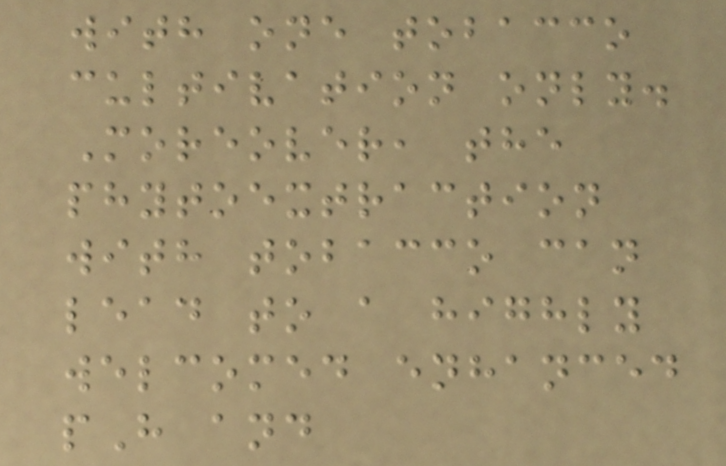with one tobacco
cultivation only.
Moreover, the
phytoextraction
with tobacco can
lead to a highly
welcomed enhanced
pH and
